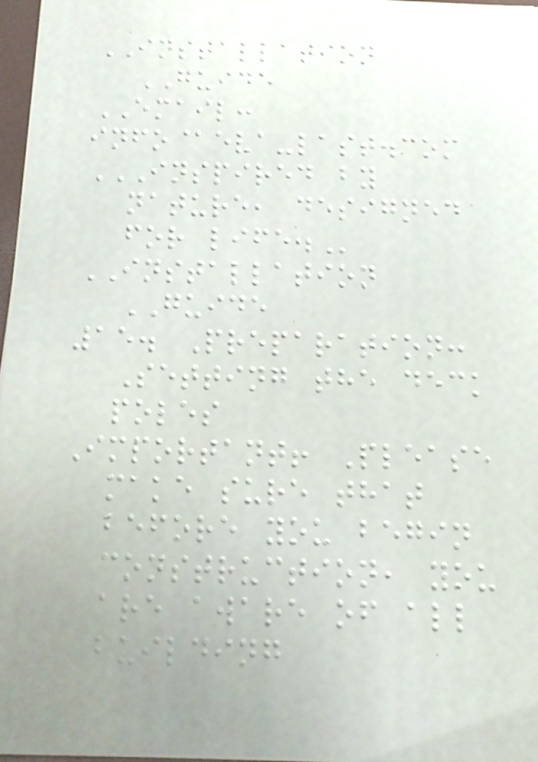INSTALLATION
GUIDE
EMAIL:
info@eva-last.com
INSPIRED BY
NATURE, DESIGNED
FOR LIFE.
INSTALLATION
GUIDE
15. Preparation:
Setting the deck
poles
Important! Please
make sure that
before you begin
construction, you
are aware of all
building
